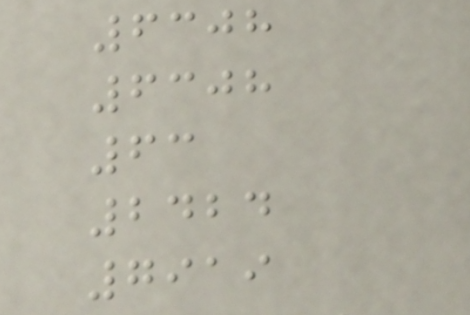6308
6308
63
2424
7919
